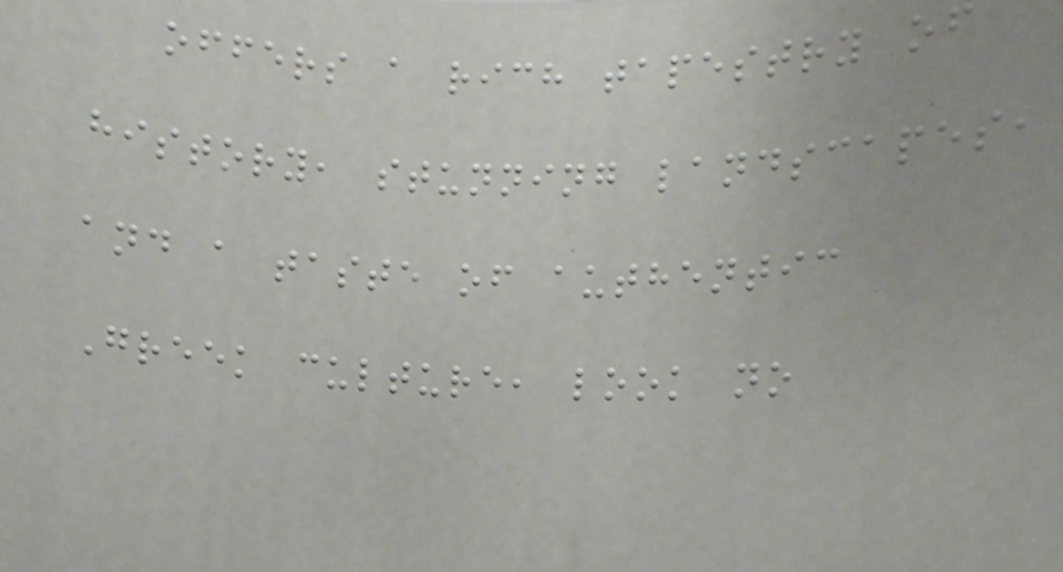offers a rich tapestry of
history, stunning landscapes,
and a taste of authentic
Greek culture, look no
